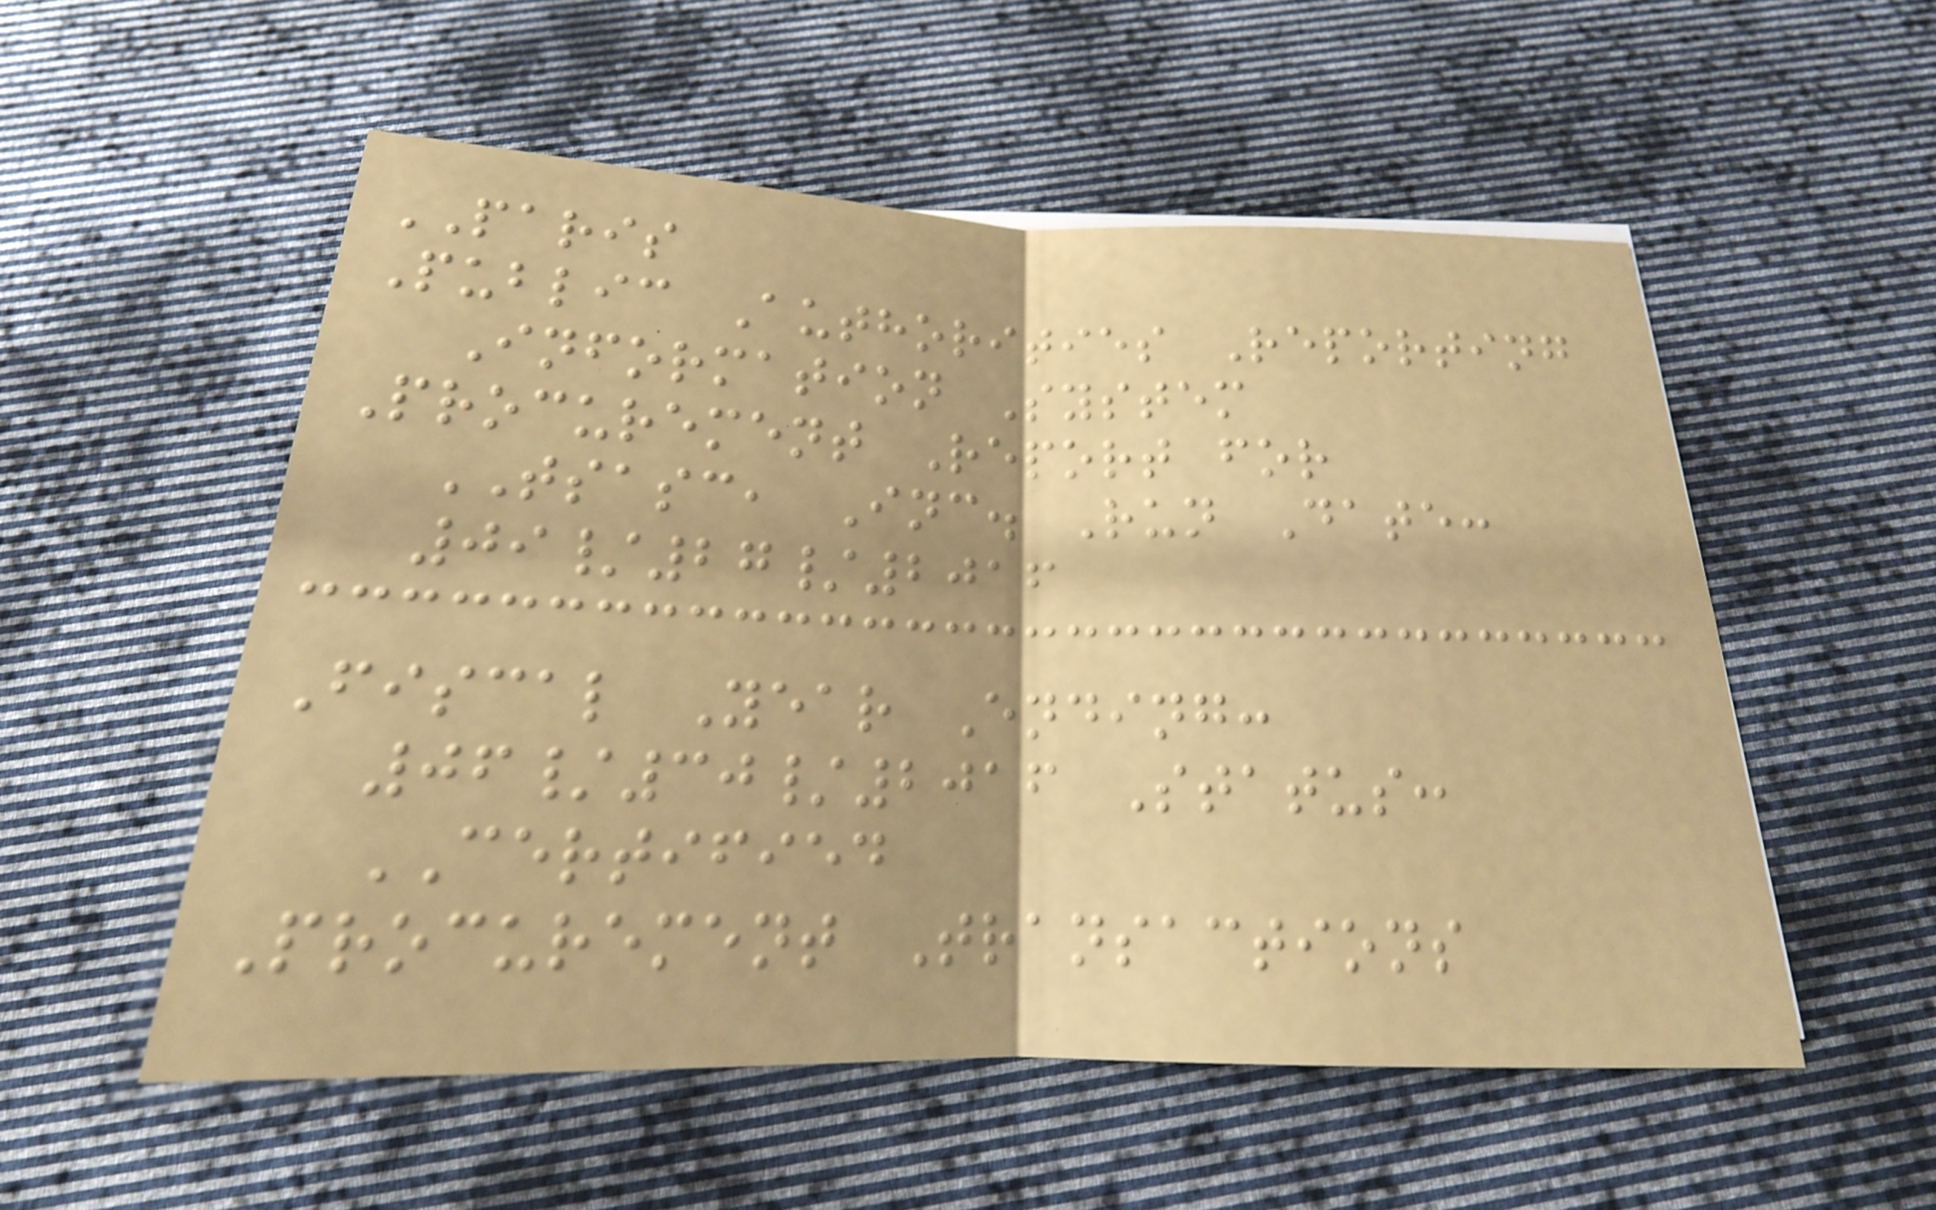PARIS
Public Authorities Reporting
Information System
Procurement Report for
TSASC, Inc. Run Date:
09/27/2016
Fiscal Year Ending:
06/30/2016 Status:
CERTIFIED
Procurement Transactions
